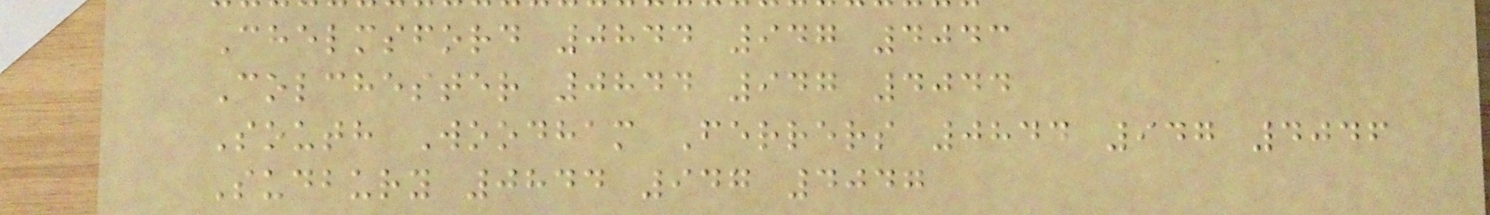Chelmsford 0844 947 4043
Colchester 0844 947 4044
South Woodham Ferrers 0844 947 4046
Sudbury 0844 947 4047
